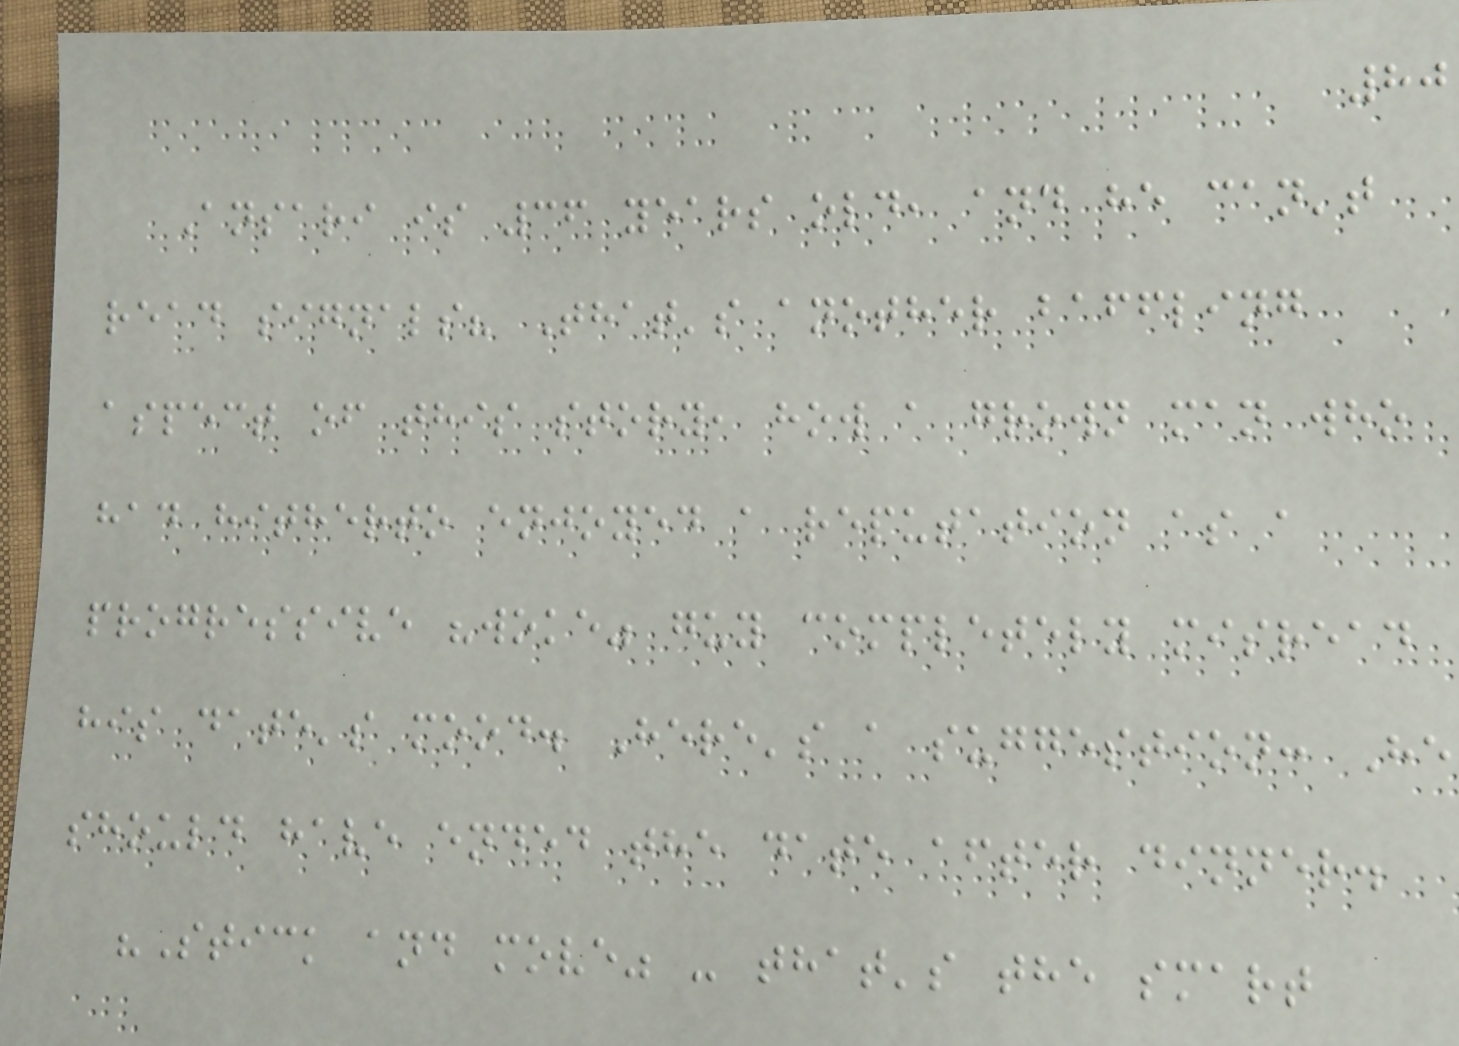80
Ansari is 36 years old, and he can't
read signals? That's another baffling
aspect of this story, how a grown man who
had hitherto enjoyed a reputation as a
progressive "woke" guy completely misread
his date's mood. Here's a suggestion: He
should have ended the date after dinner.
"Stick and move" - that's the smart
